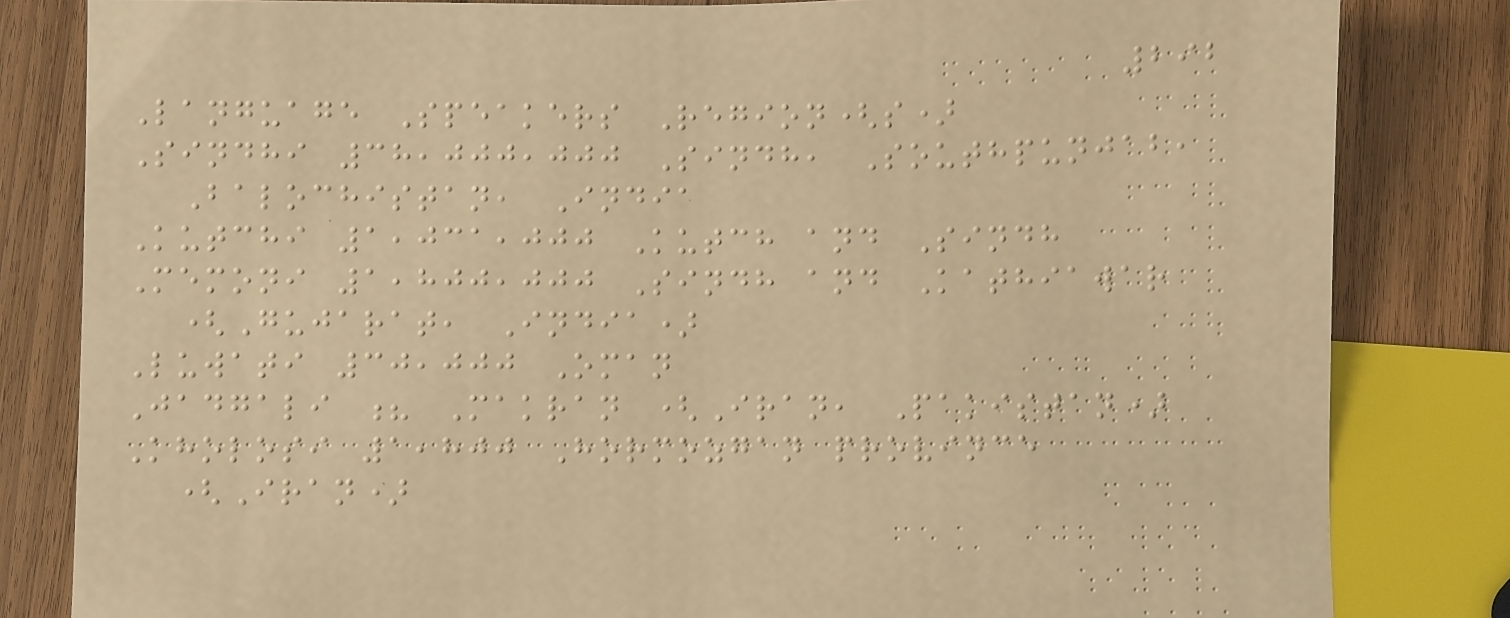292
Language Speakers Region(s)
Sindhi 38,000,000 Sindh, Southpunjab,
Balochistan, India
Kutchi 1,031,000 Kutch and Sindh
Memoni 1,800,000 Sindh and Kathiawar
(Gujarat, India)
Luwati 30,000 Oman
Jadgali ? Makran (Iran, Pakistan)
Kholosi 1,800 Hormozgan province
(Iran)
